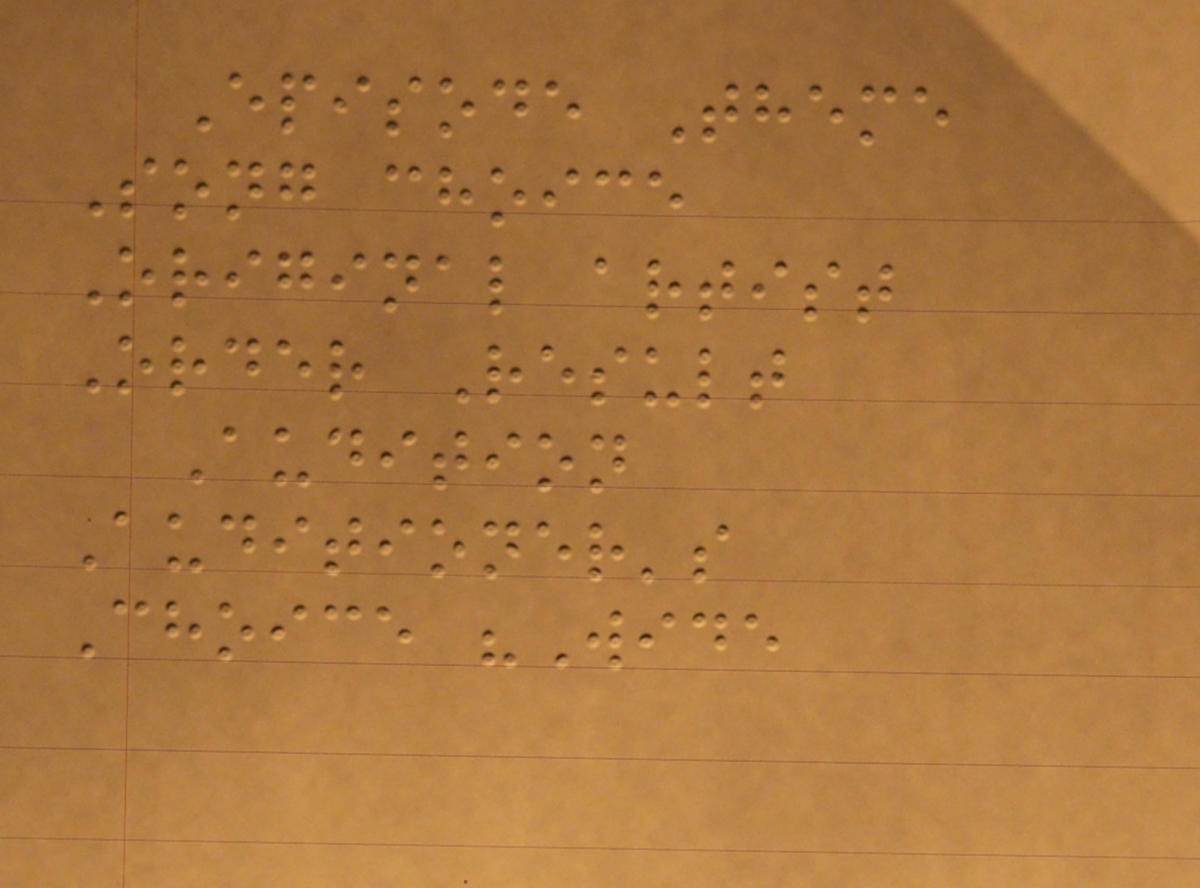Episode Theme
Song choice
Original artist
Order Result
Audition
Auditioner's
Choice "Wide
